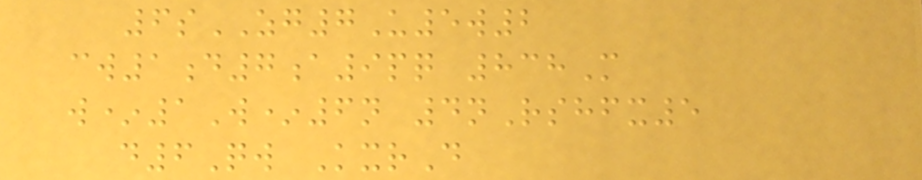6sZG7U5w2
cw1d7a9pq 838M
w*1W*6n 4nRshfx5
d6Qw KxrD
